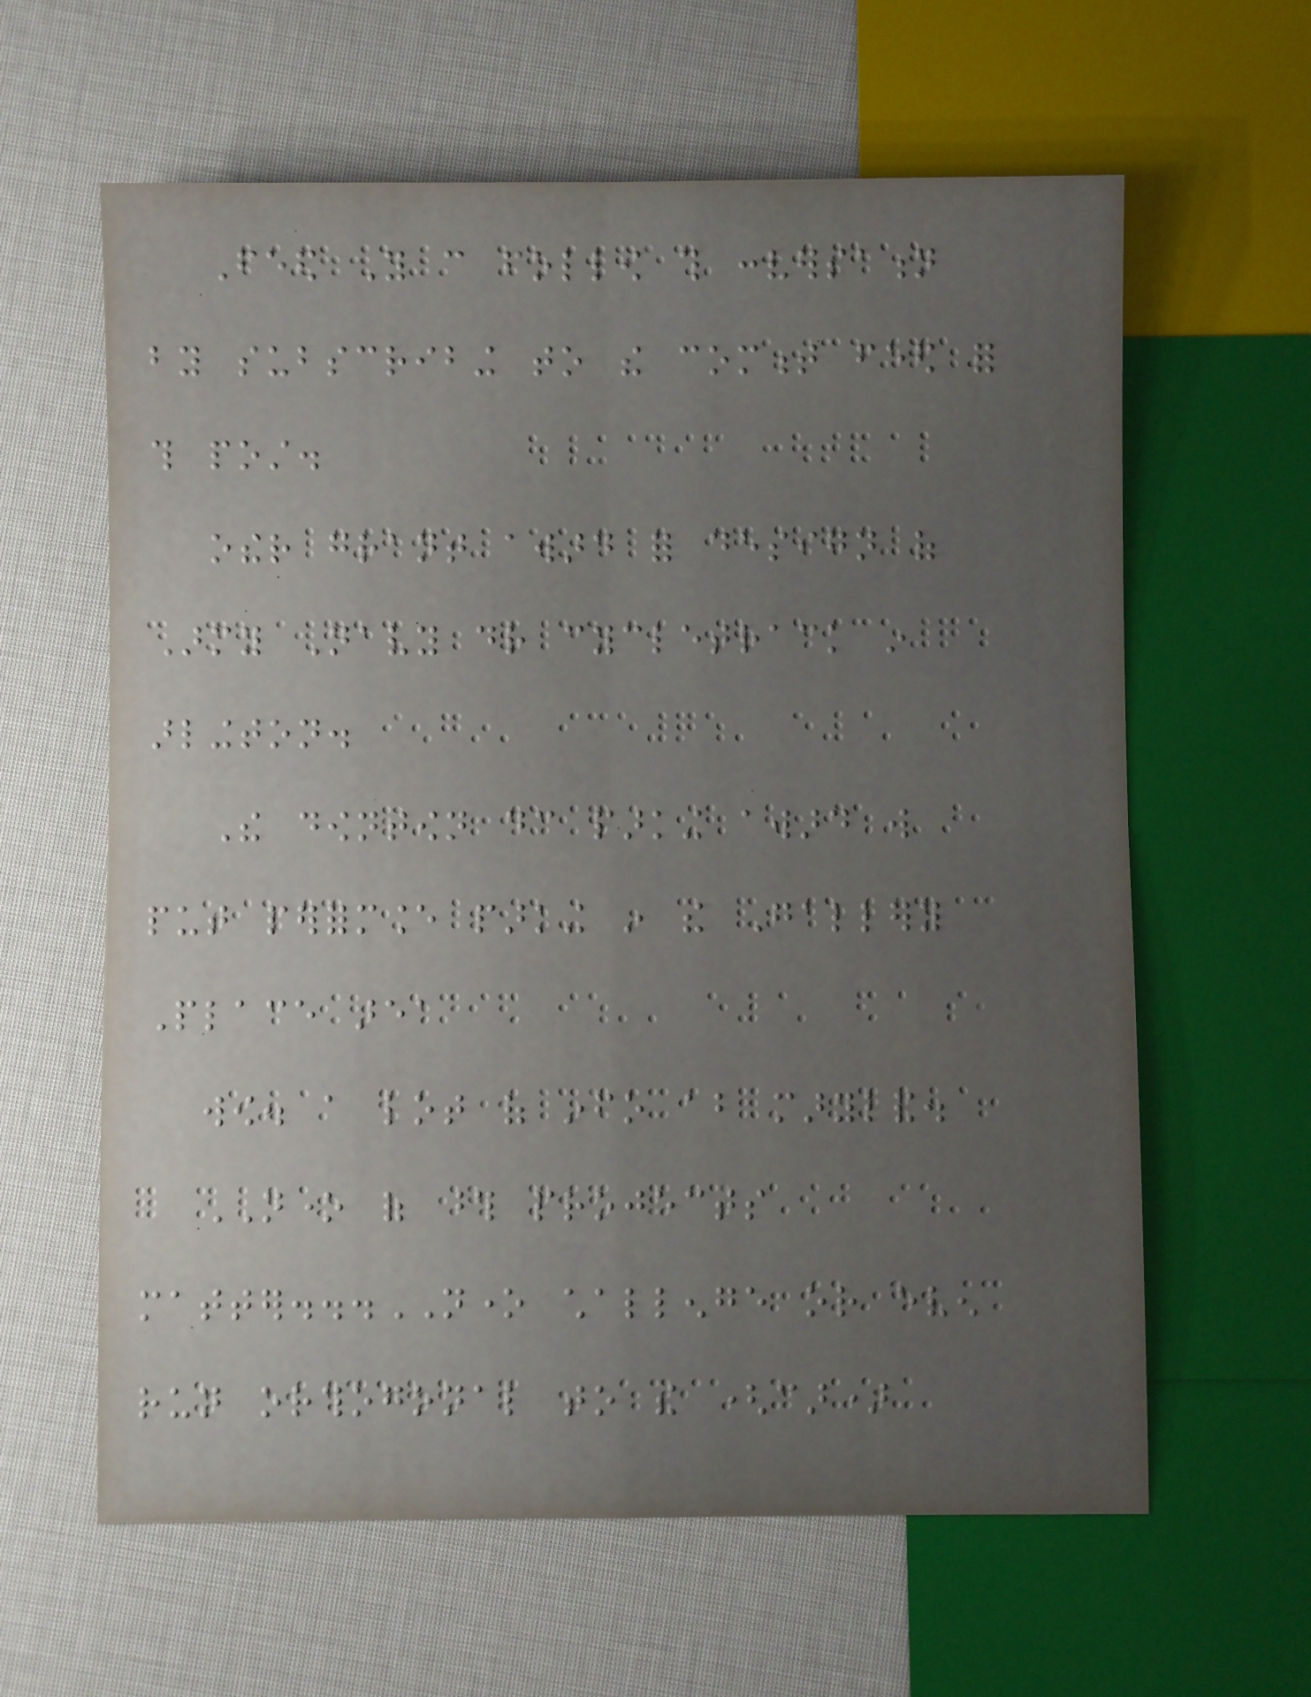Feed You can follow this conversation
by subscribing to the comment feed for
this post.
other grant award for design of
Army Navy dr cycletrack in
arlington.
The downtown dc parking award will
put performance parking in the Gallery
Place area
wow. a lot of info about maryland.
NONE of those projects
matter...NONE challenge or even
run orthogonal to the (car)
